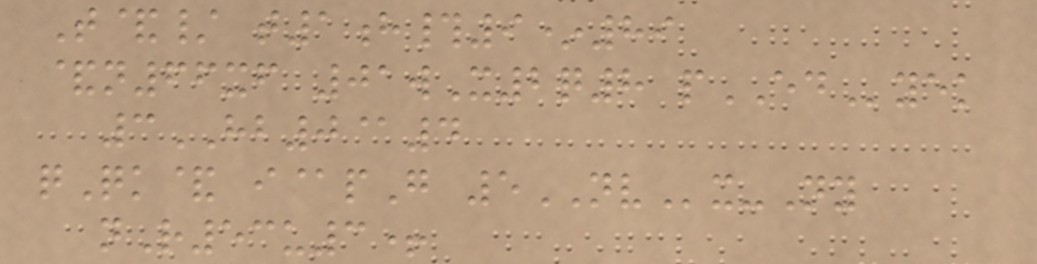T&/ t1h#9*89
&n66xf 01wX2q8 pEDyek
3HB0@4
qQk& i@pG 5NVx-Ny
nR53u3+
